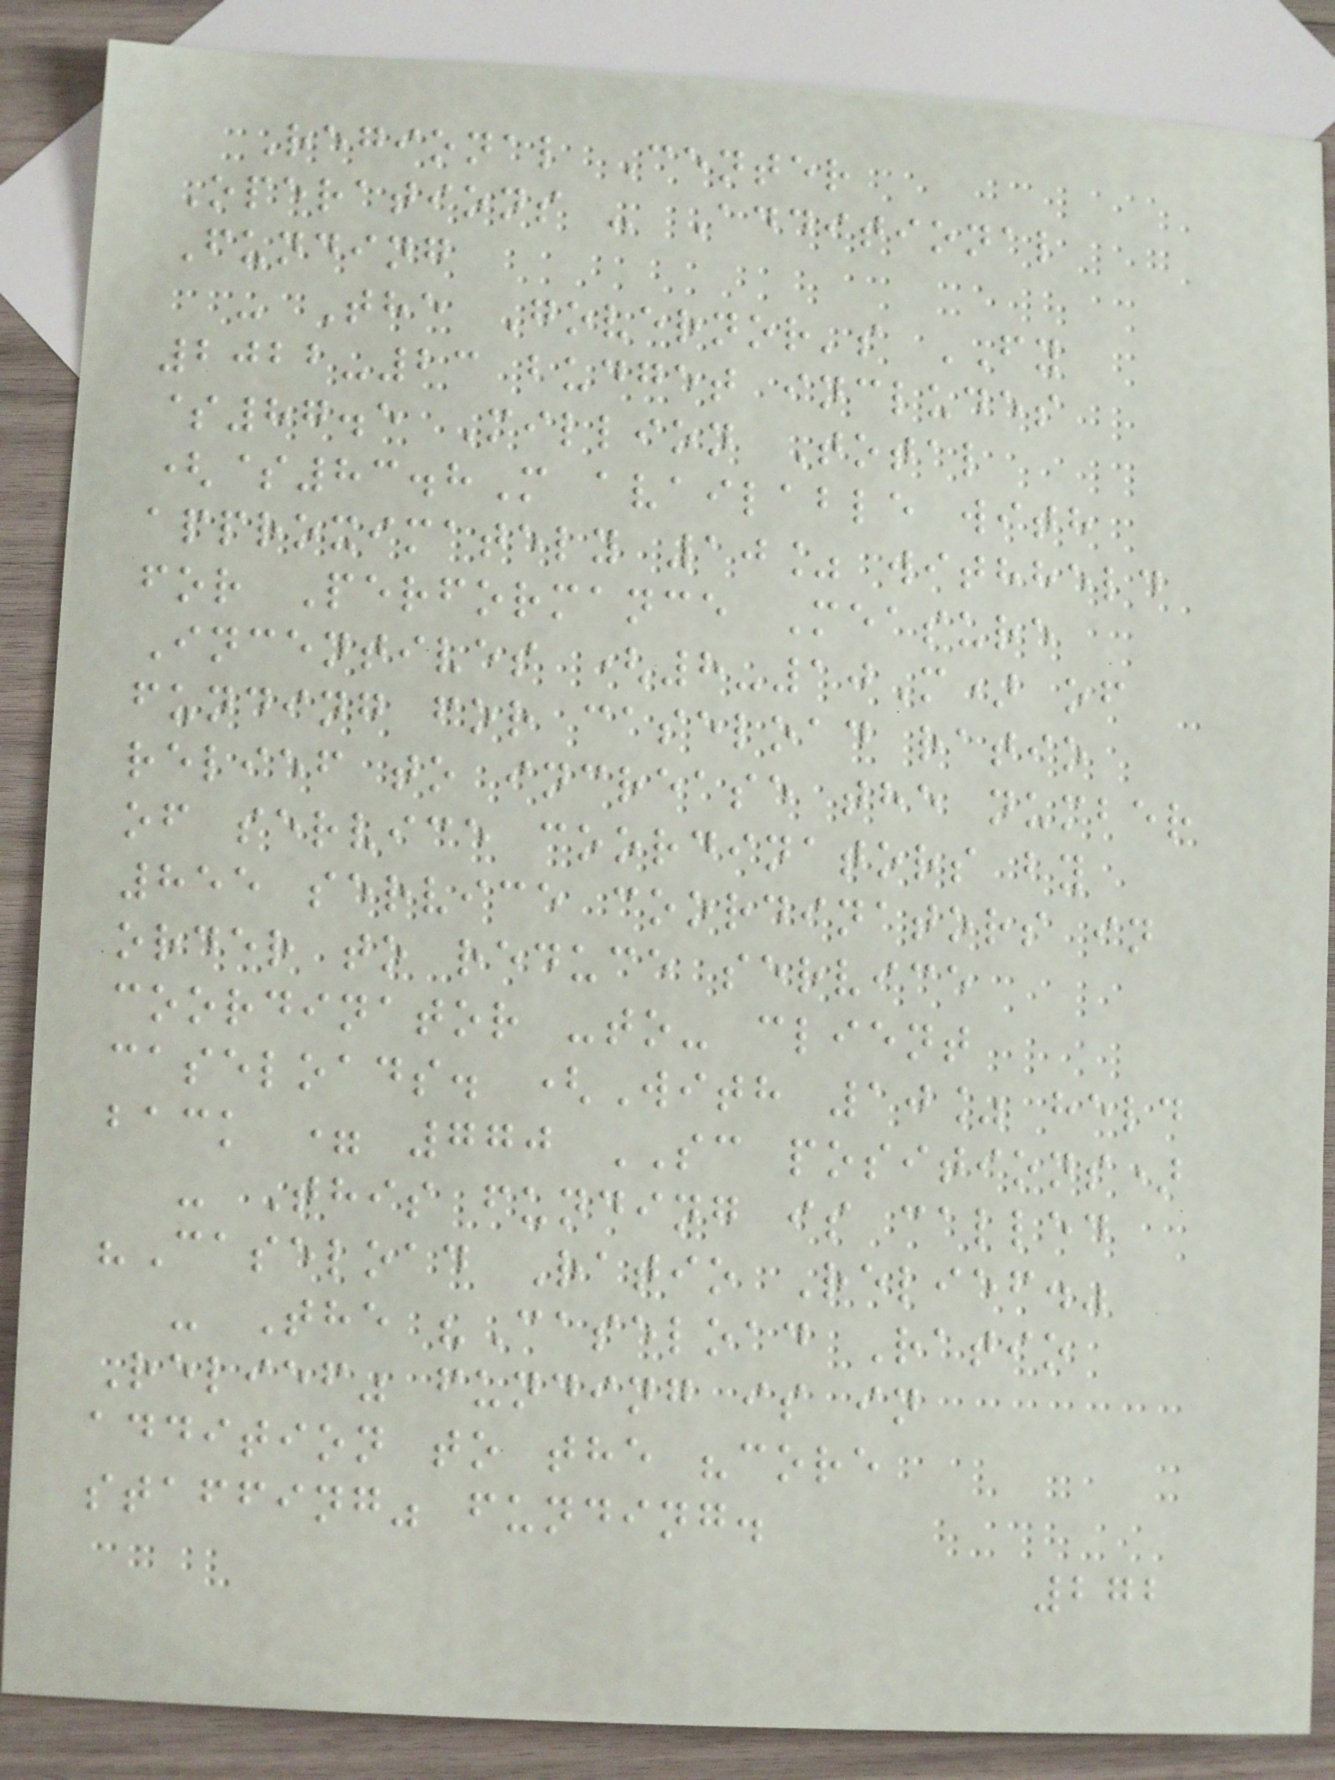Regional Center
Operations - Additional
Funding
- The Governor's FY
2022-23 budget includes
$87.5 Million Total
($83.8M available with
approximately 10% withheld
for Performance Measure
Incentives (8-10M) of
funding for caseload ratio
relief to increase the number
of service coordinators by
855 service coordinators in
order to reduce service
coordinator -to- client
caseloads. (With 10% held
back = 770 SC positions)
- This funding is called
"Caseload Ratio Relief."
- The "Caseload Ratio
Relief" funding is in
addition to the "core
staffing" funding.
272
